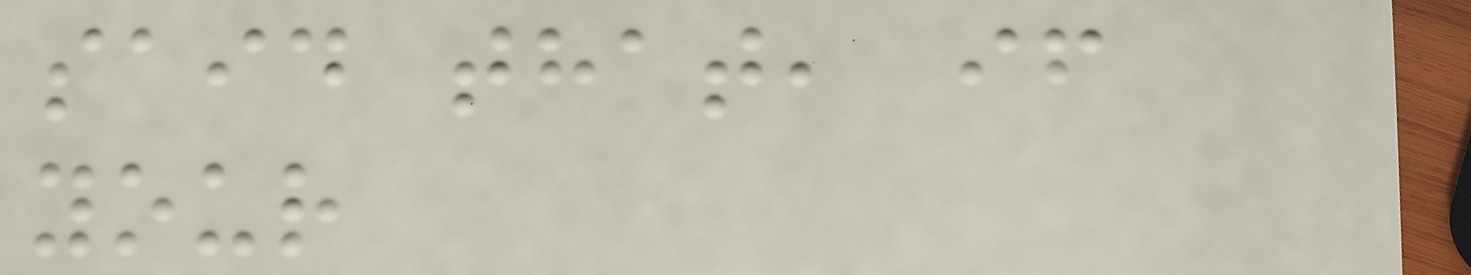said that, if
your
